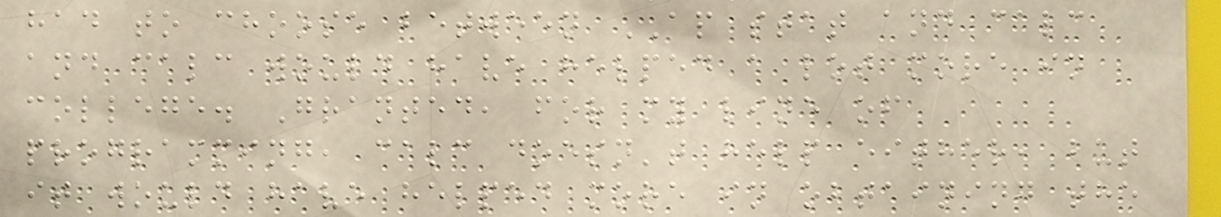had to choose between AP stat and calc
and calc would have helped a lot more in
college. Granted, for my line of
programming, calc doesn't help either, but
it would have helped more in obtaining the
